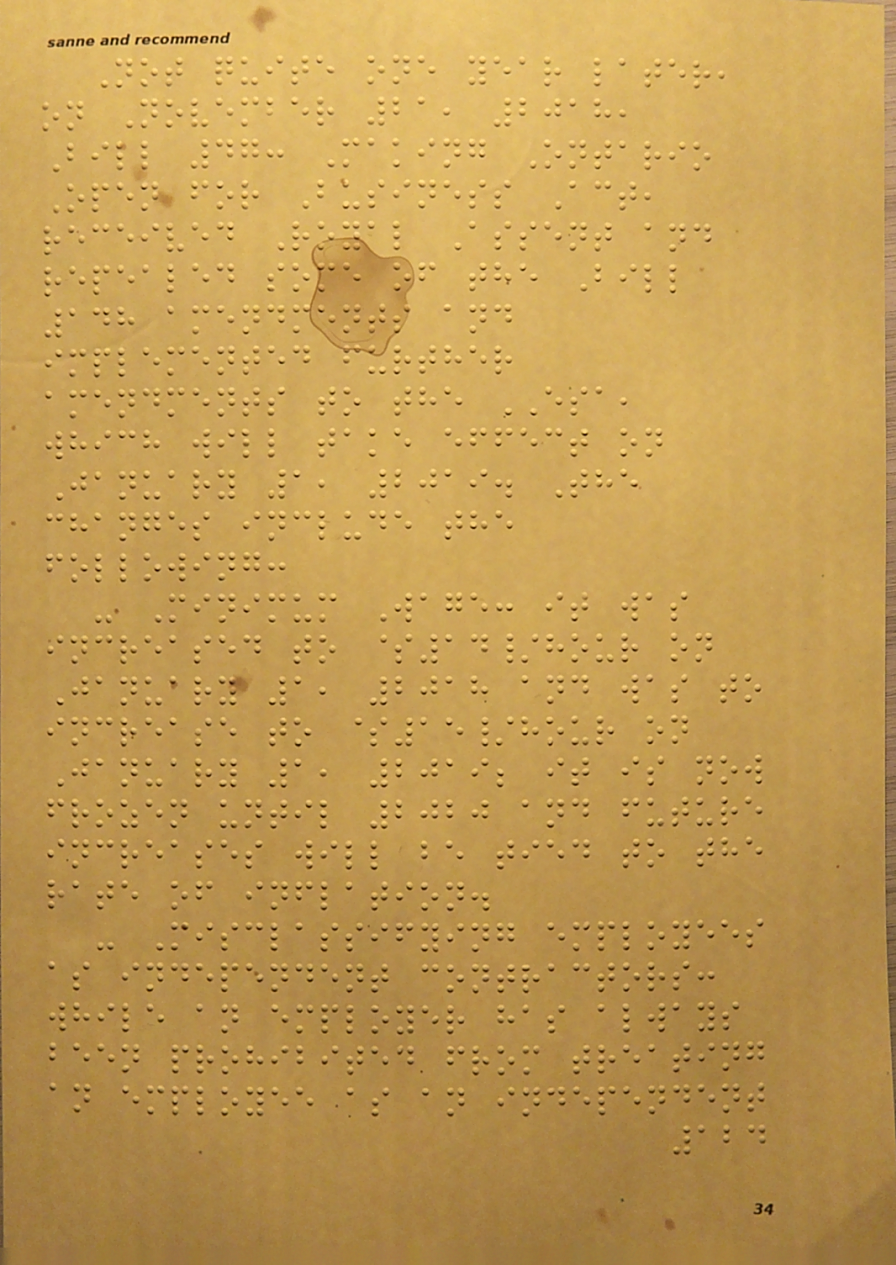Not quite one year later,
on November 21, 2018,
Bill 47: Making Ontario
Open for Business Act,
received Royal Assent and
repealed some of the Bill
148 amendments and
implemented further
amendments to the ESA,
which will take effect on
January 1, 2019. The
changes include the
following:
- Minimum Wage: it was
increased to $14/hour on
January 1, 2018 and was to
increase to $15/hour on
January 1, 2019; it is now
frozen until 2020 and future
increases will be tied to the
rate of inflation.
- Misclassifying employees
as independent contractors:
while an employer has always
been prohibited from treating
an employee as an independent
124
